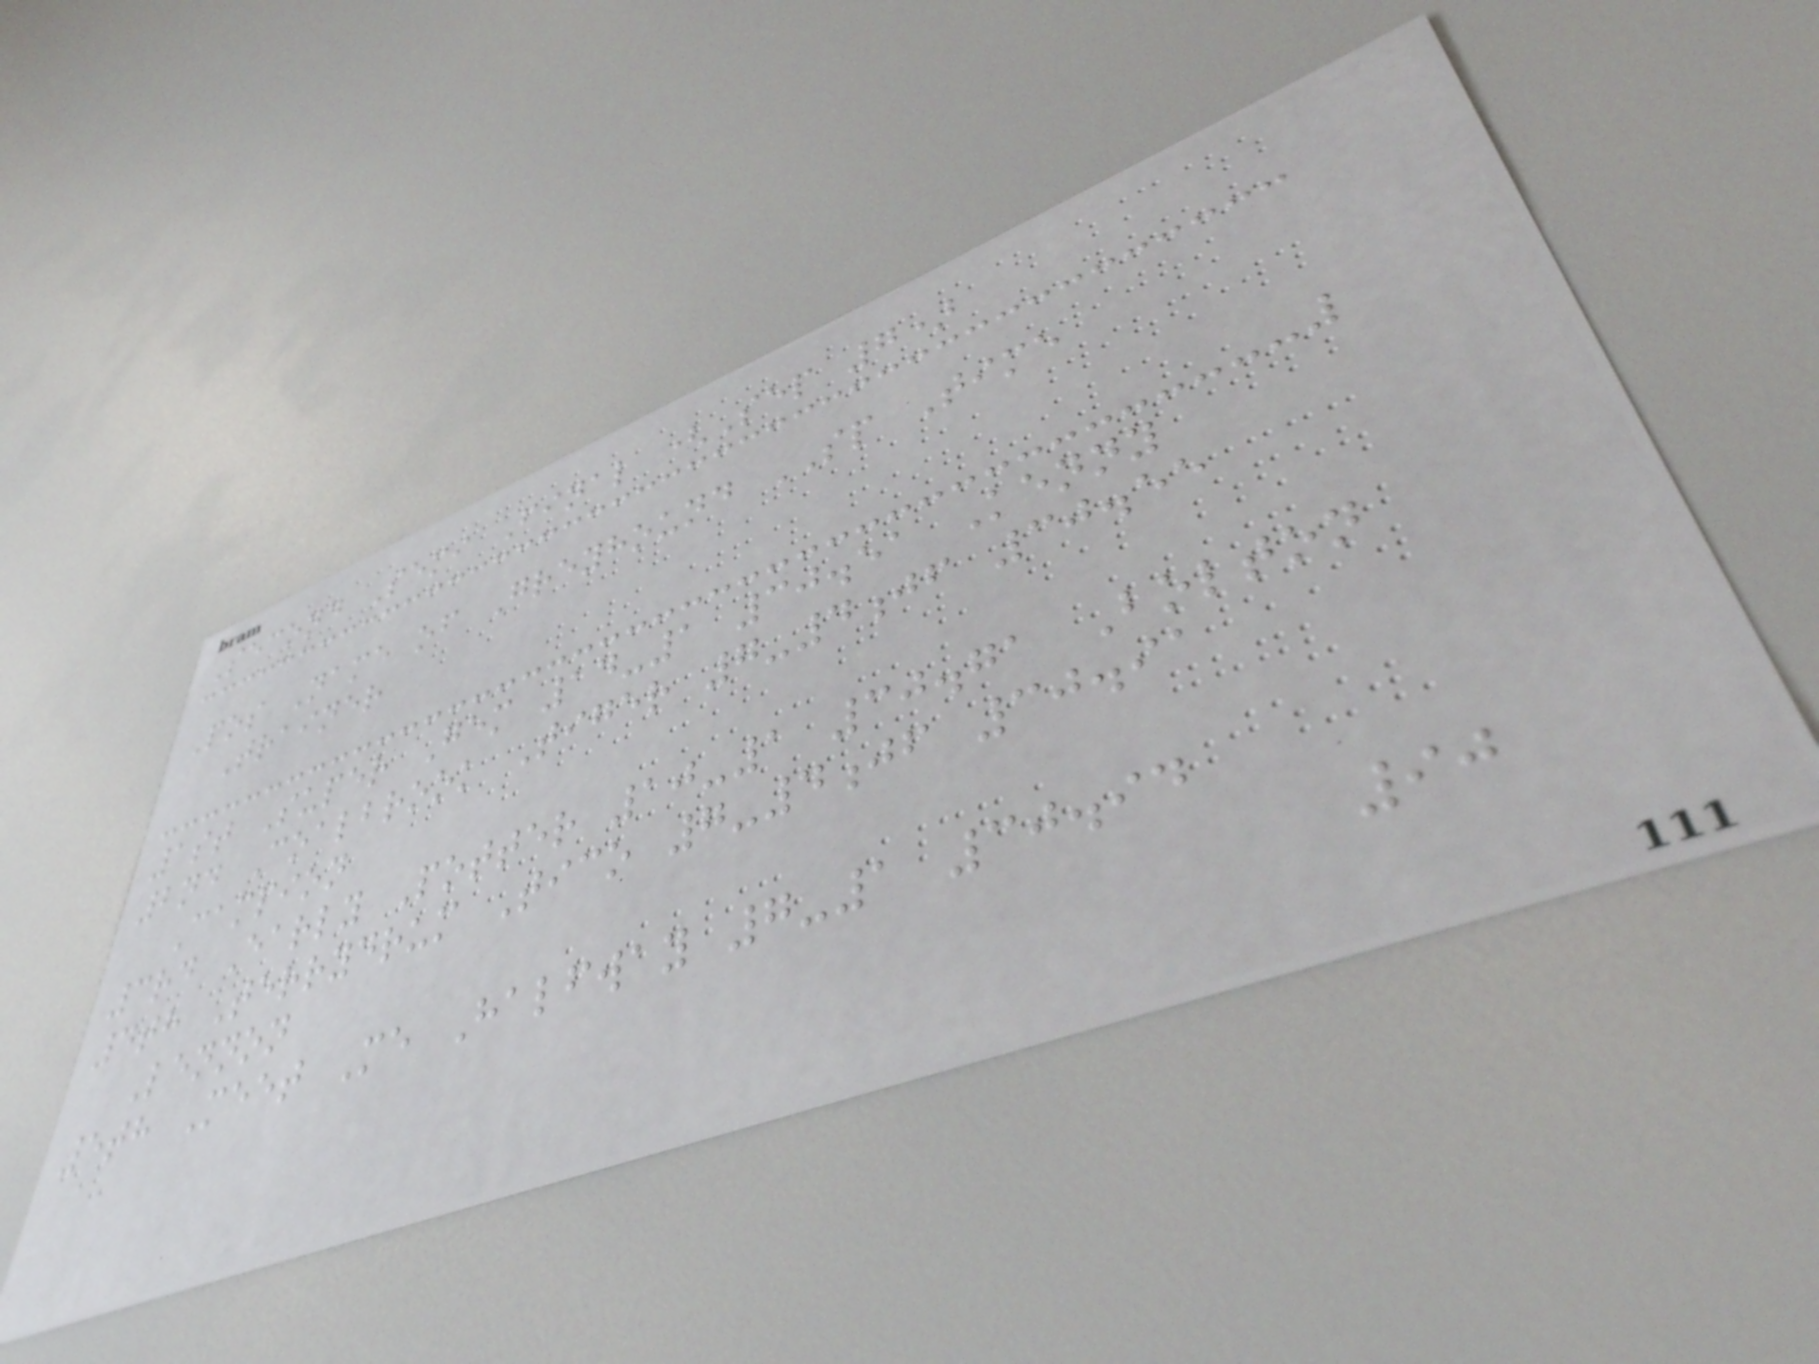Second Semi Final (Sep 7)
Pos Name of Greyhound SP Time
Trainer
1st Super Gem 14-1 30.51 Kenny
2nd Coalbrook Tiger 7-4jf 30.55
Campion
3rd Early Potter 10-1 30.71 Bolton
4th Terrydrum Tico 7-4jf 30.91
Lennon
5th Meet Me Halfway 7-1 30.94
90
